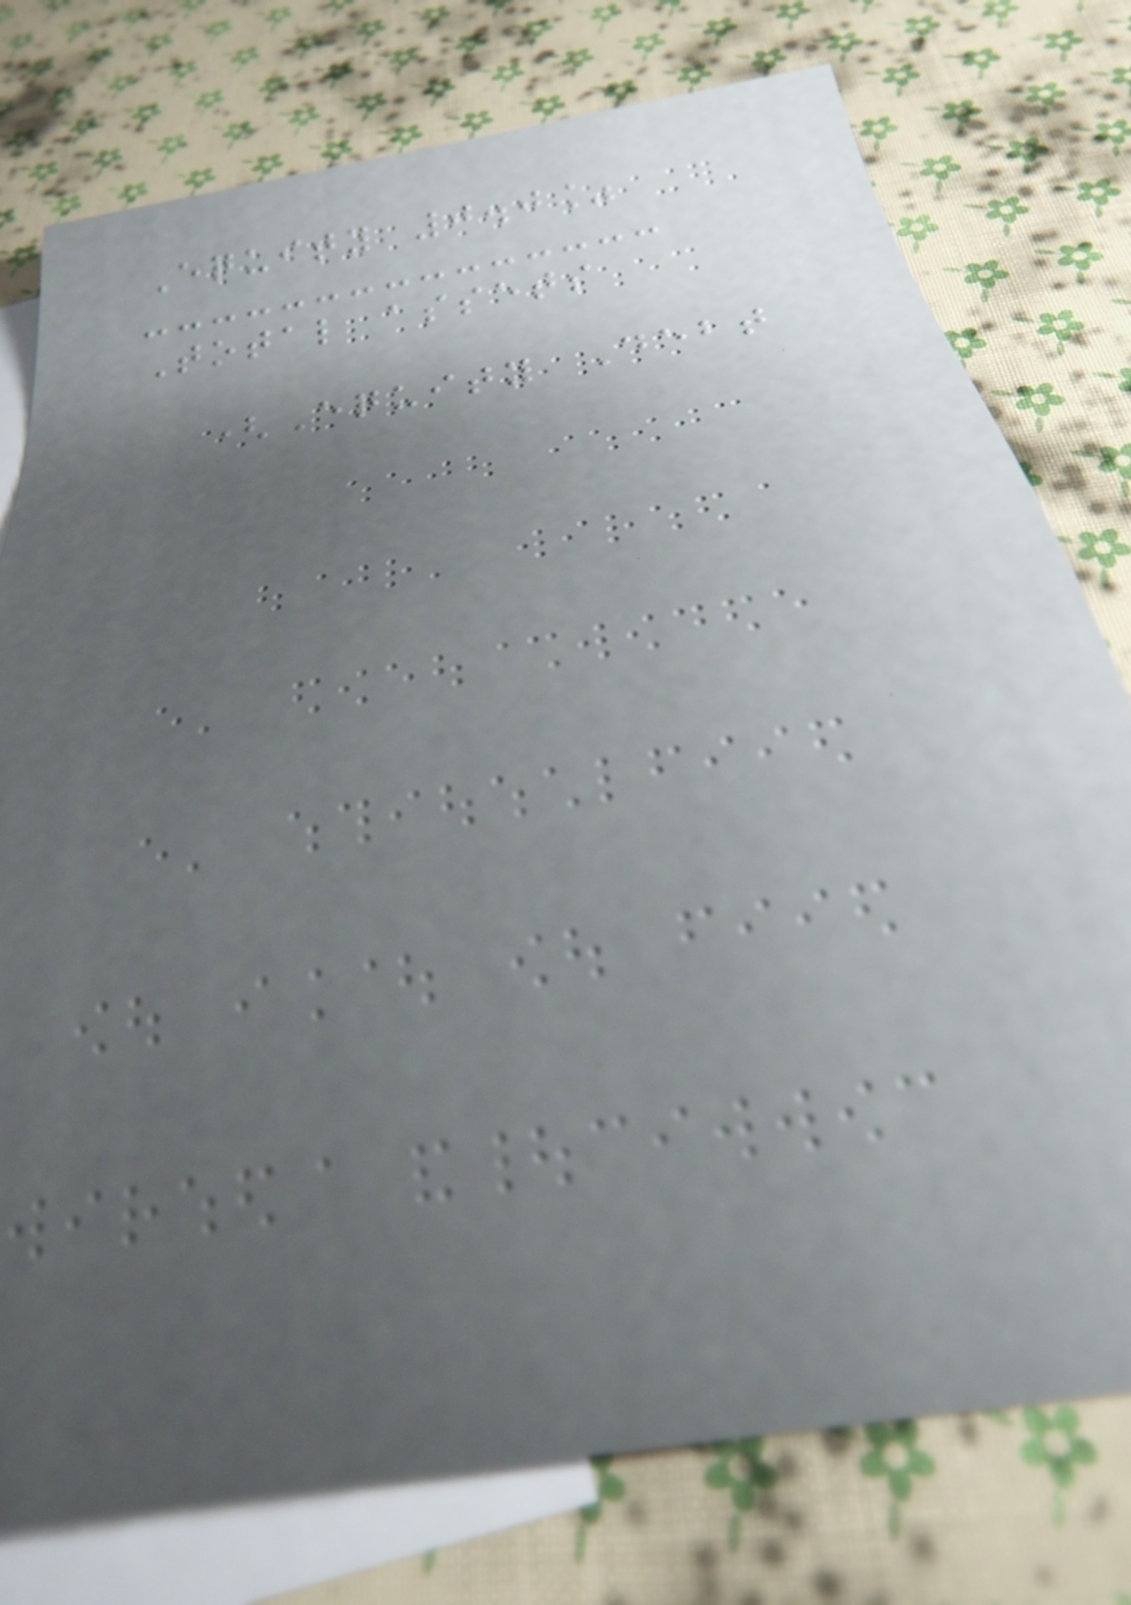Equity 0.0%
Total assets
(Equity Debt
